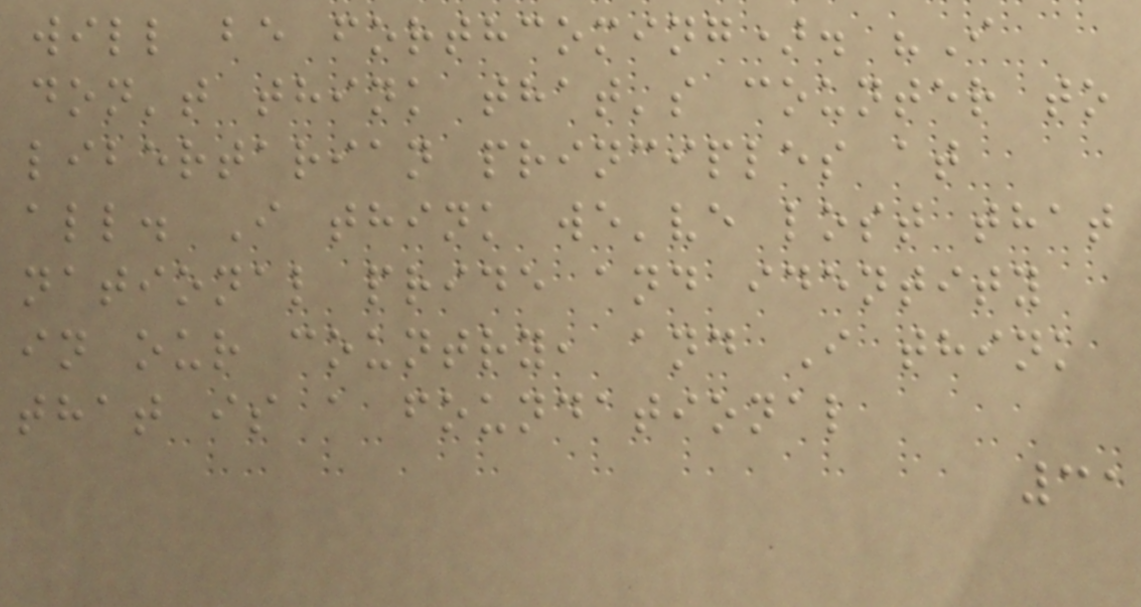will be forthcoming). "I
don't think that's counter to
libertarian principles at
all. I think we've lost that
national pride and identity
in our country, and I think
that is a foundational
31
